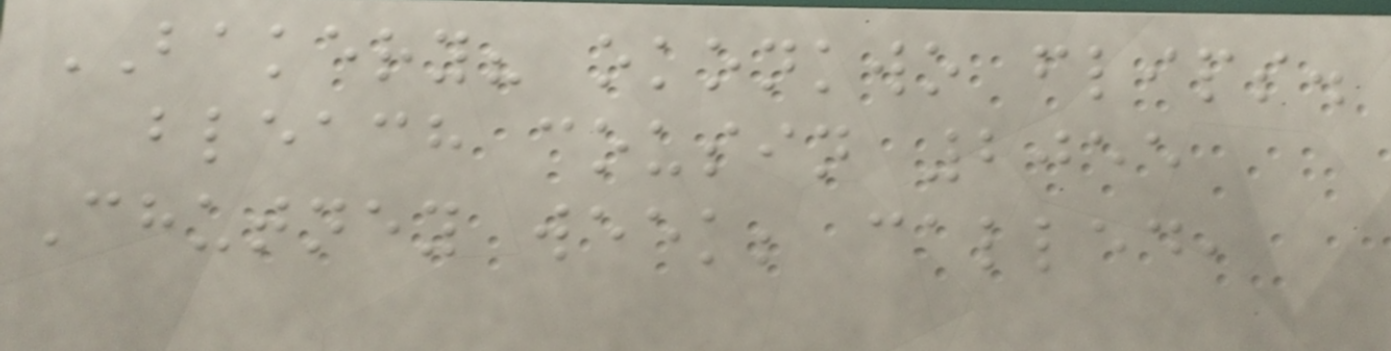BAKERY? okonkwo flips.
bleach cousin 2055
Chutney week; called,
